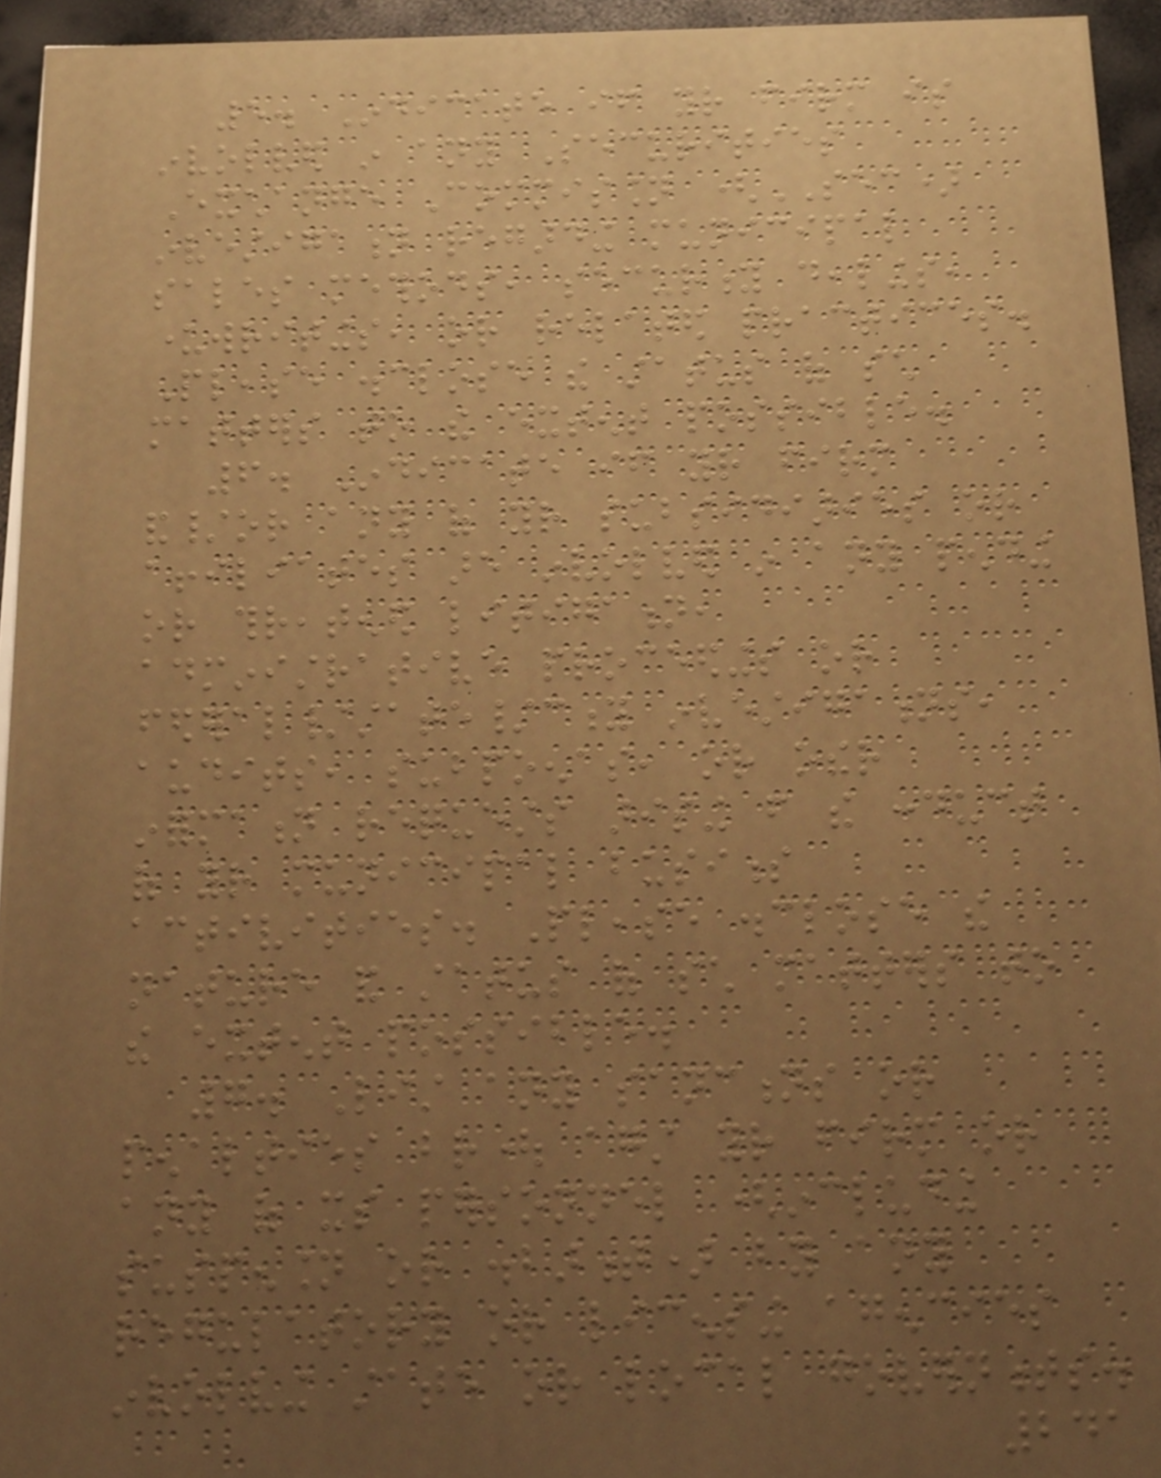5. Indicate if your firm is
involved in any Securities
Exchange Commission (SEC)
investigation regarding municipal
sales methods, security dealings,
underwritings, or related practices.
Please disclose the status of such
matters to the extent possible.
6. Indicate if your firm
and/or any of your subsidiaries or
affiliates are involved in any pending
or threatened litigation,
administrative proceedings or
federal/state/city investigations,
audits, subpoenas, or other
information requests arising from the conduct
of your municipal business
activities. Please disclose the
nature and status of such matters to
the extent possible.
7. List any sanctions or
penalties brought against your firm or
any of its personnel (including
suspension or disbarment) by any
regulatory or licensing agencies
involving state or local governments.
241
